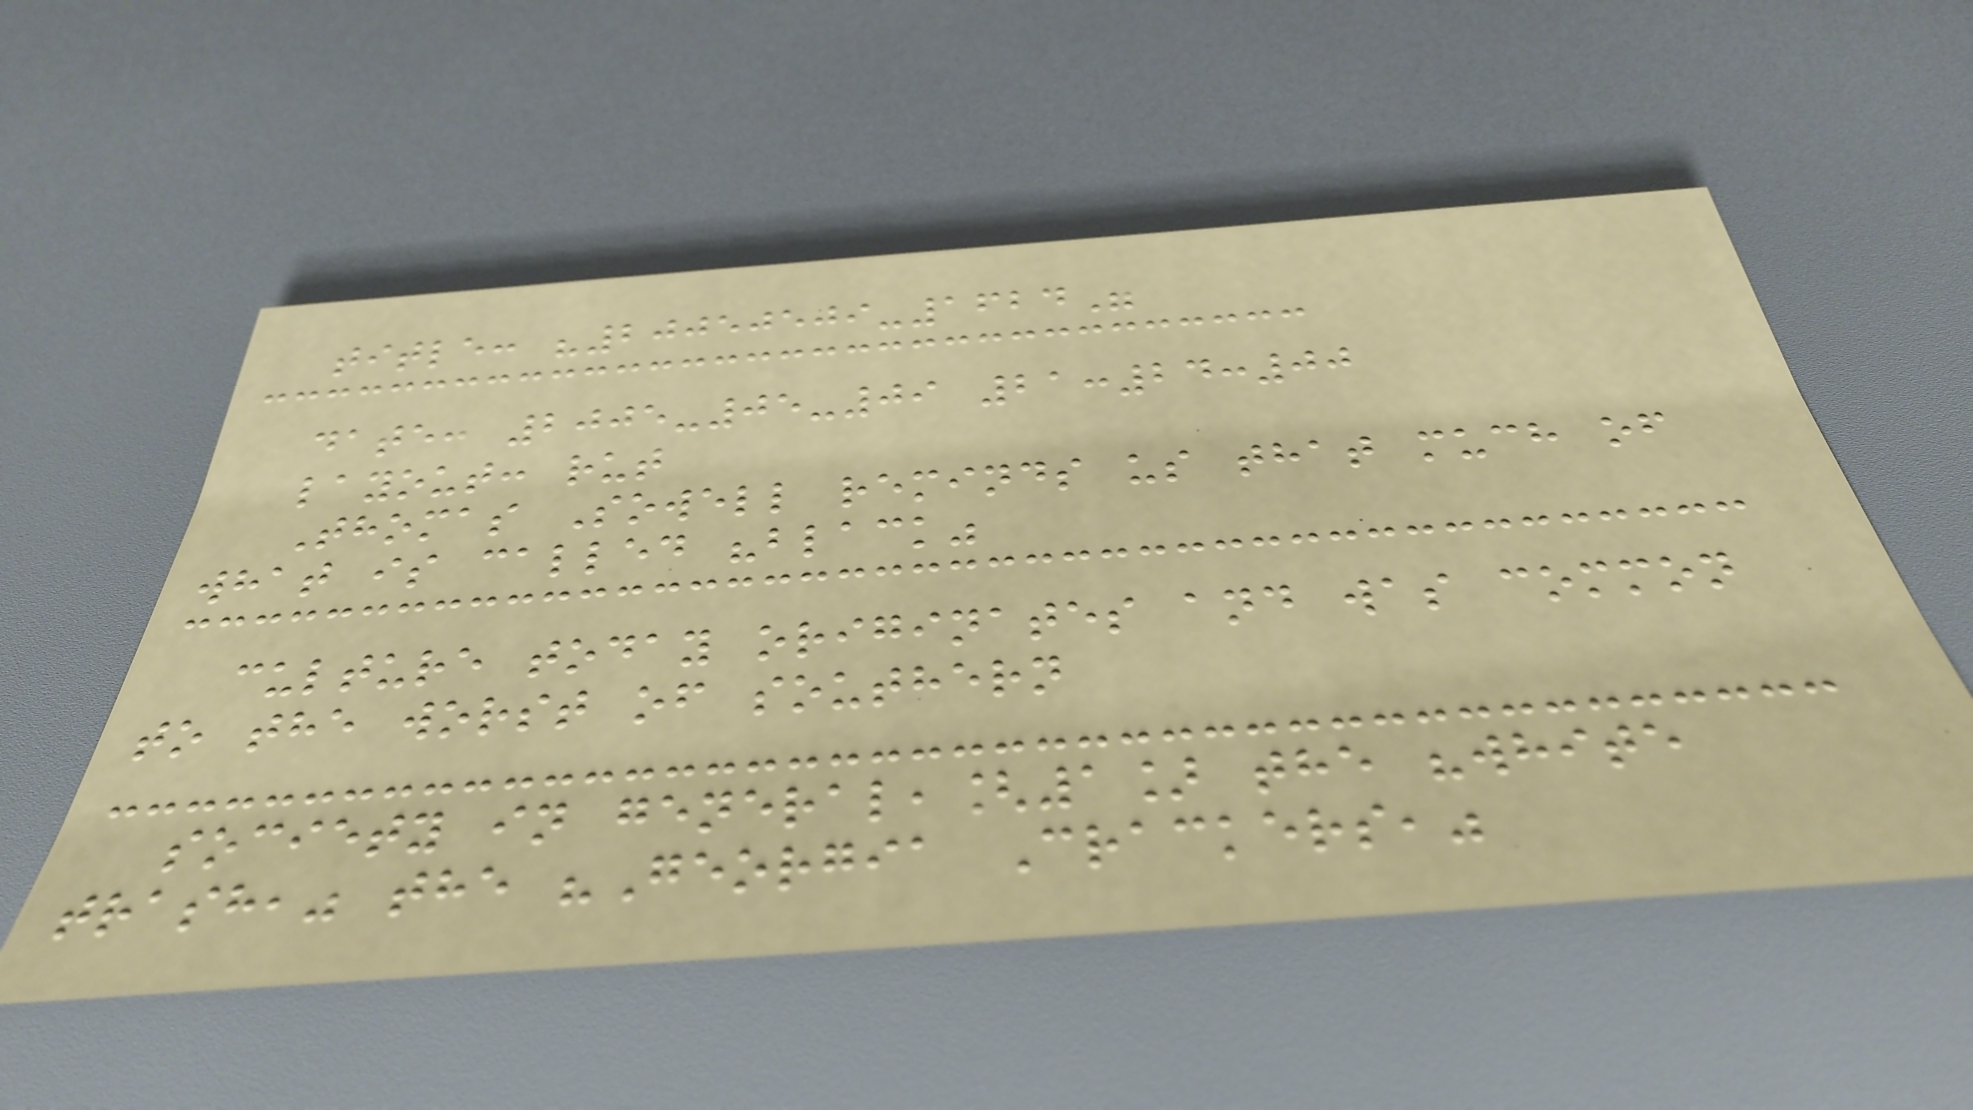title: "20050509-1624"
date: 2005-05-09 21:24:00
layout: rut
Thomas Sowell reminds us that much of
what is called "black"
culture today originates and was common
to the worst of southern
society in general,[1] the "white
trash," the "Georgia Crackers,"
